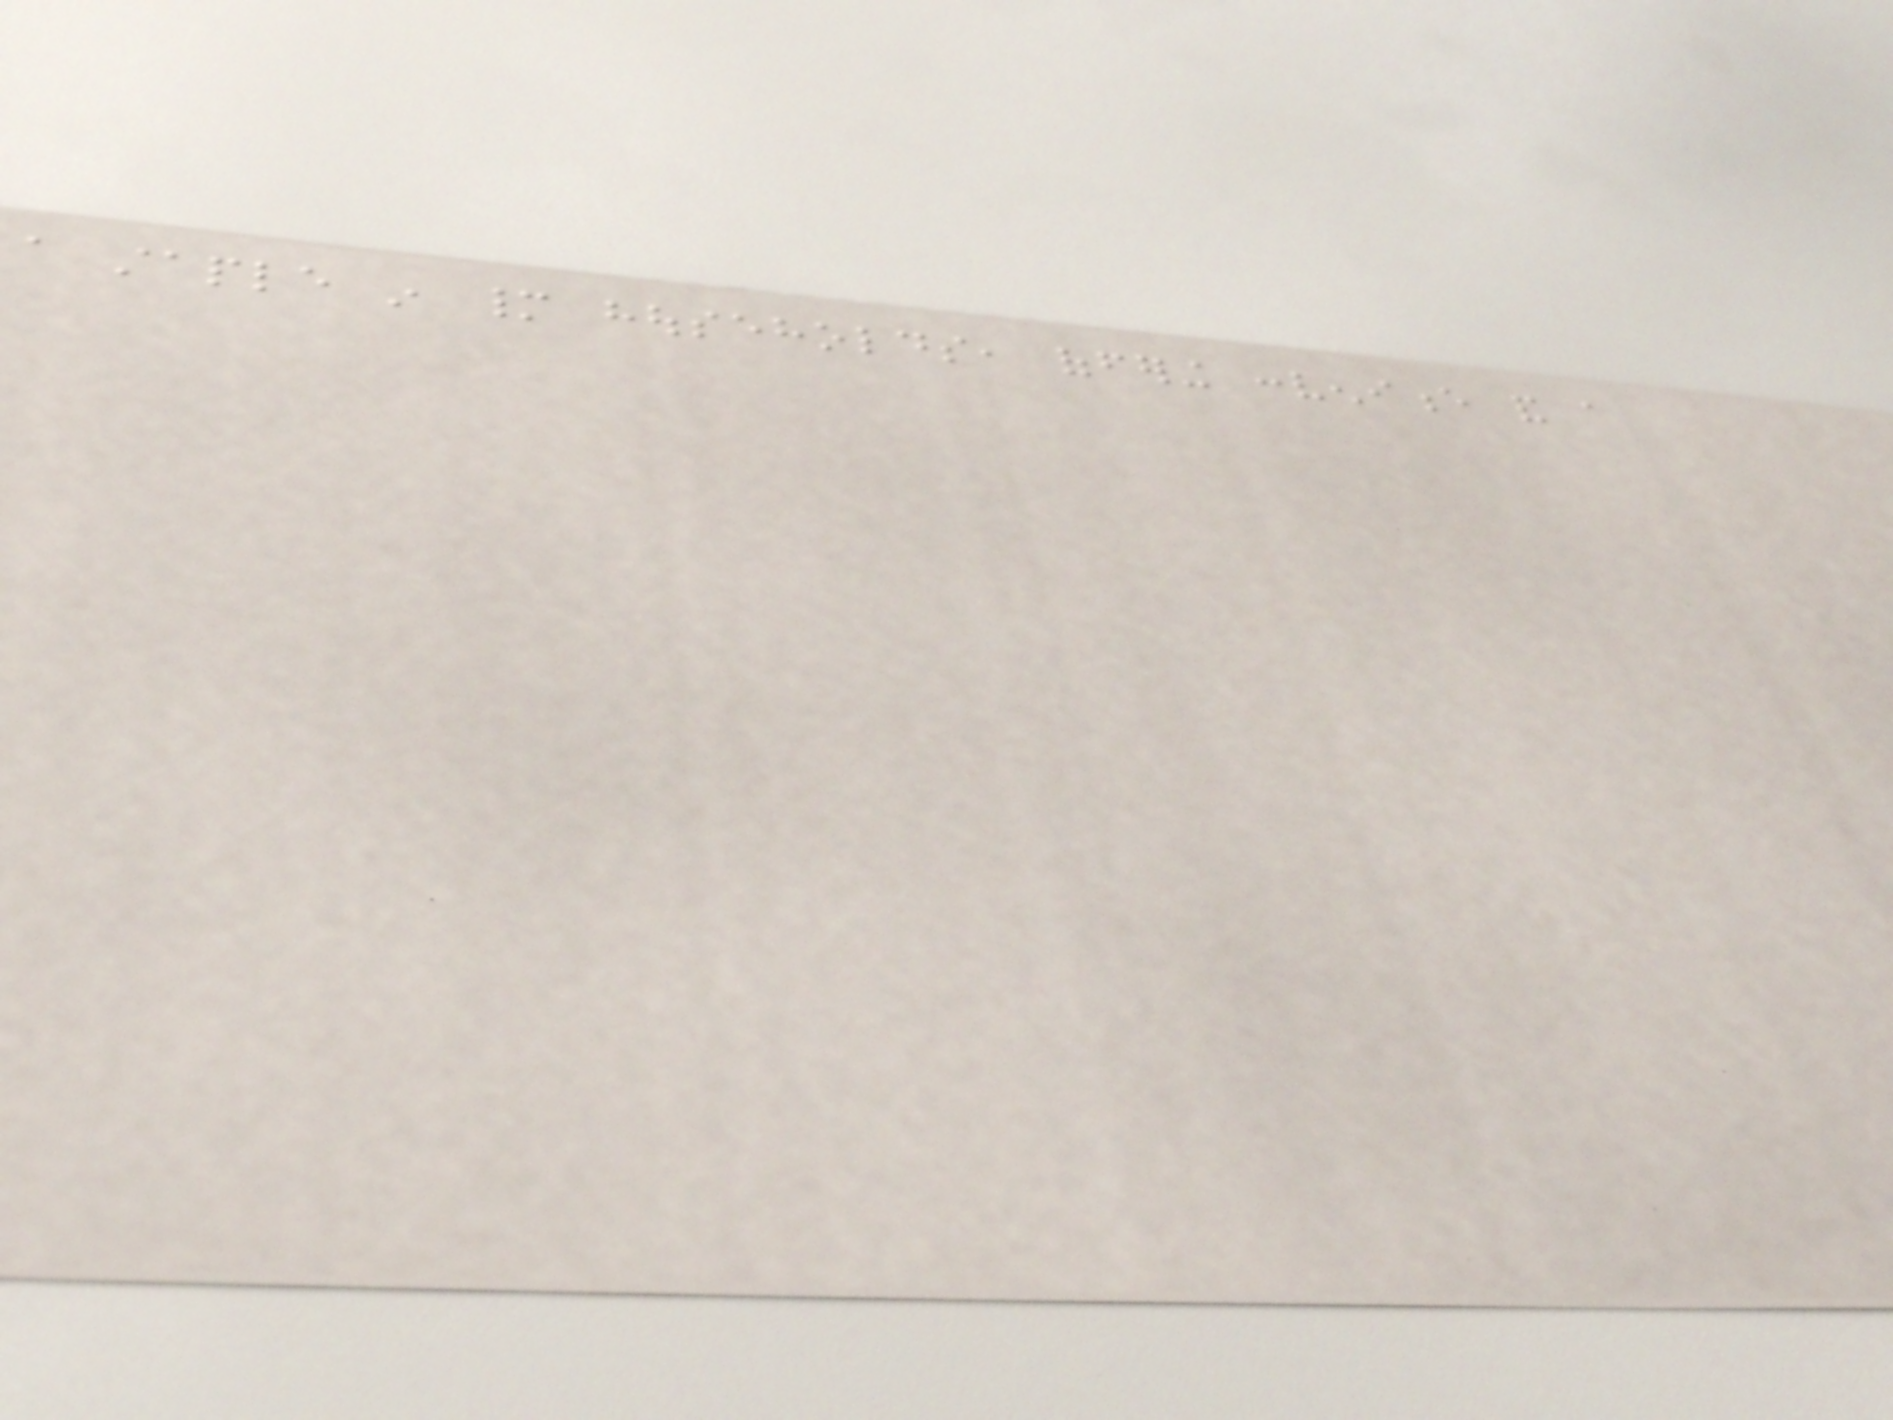a staple in many households, offering convenience and a
